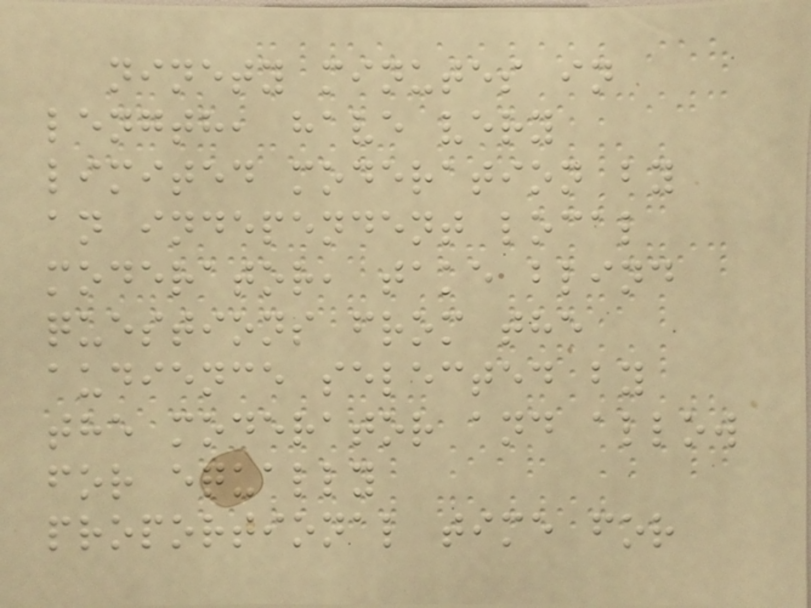ninety minutes in
length, have very
limited moderation by
an independent local
moderator, take blind
questions from the
audience selected by
the moderator and allow
for equally
proportional time for
